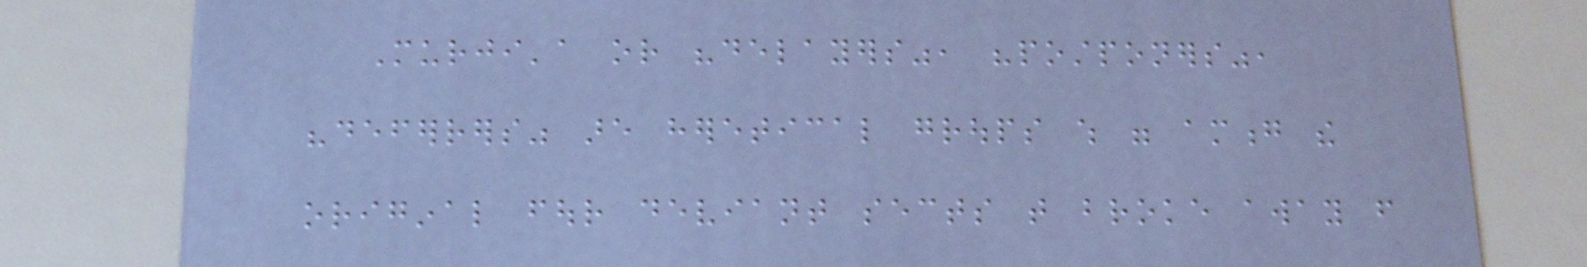Murji'a or "delayers", "postponers",
"deferrers" are heretical groups which were among the
original four deviant sects that broke away from
